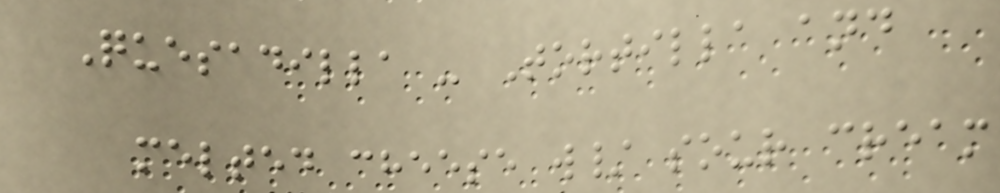Quesadilla - Tortilla and
melted cheese w/ sour cream
